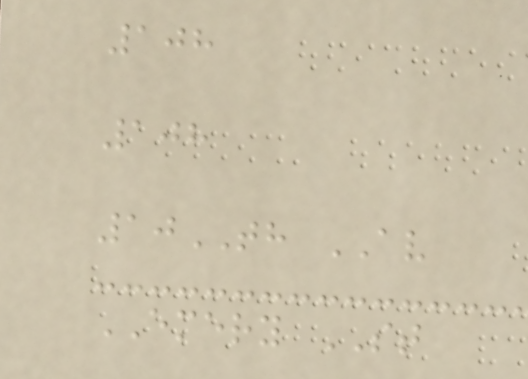108
108
10TH AV
EMERY ST
